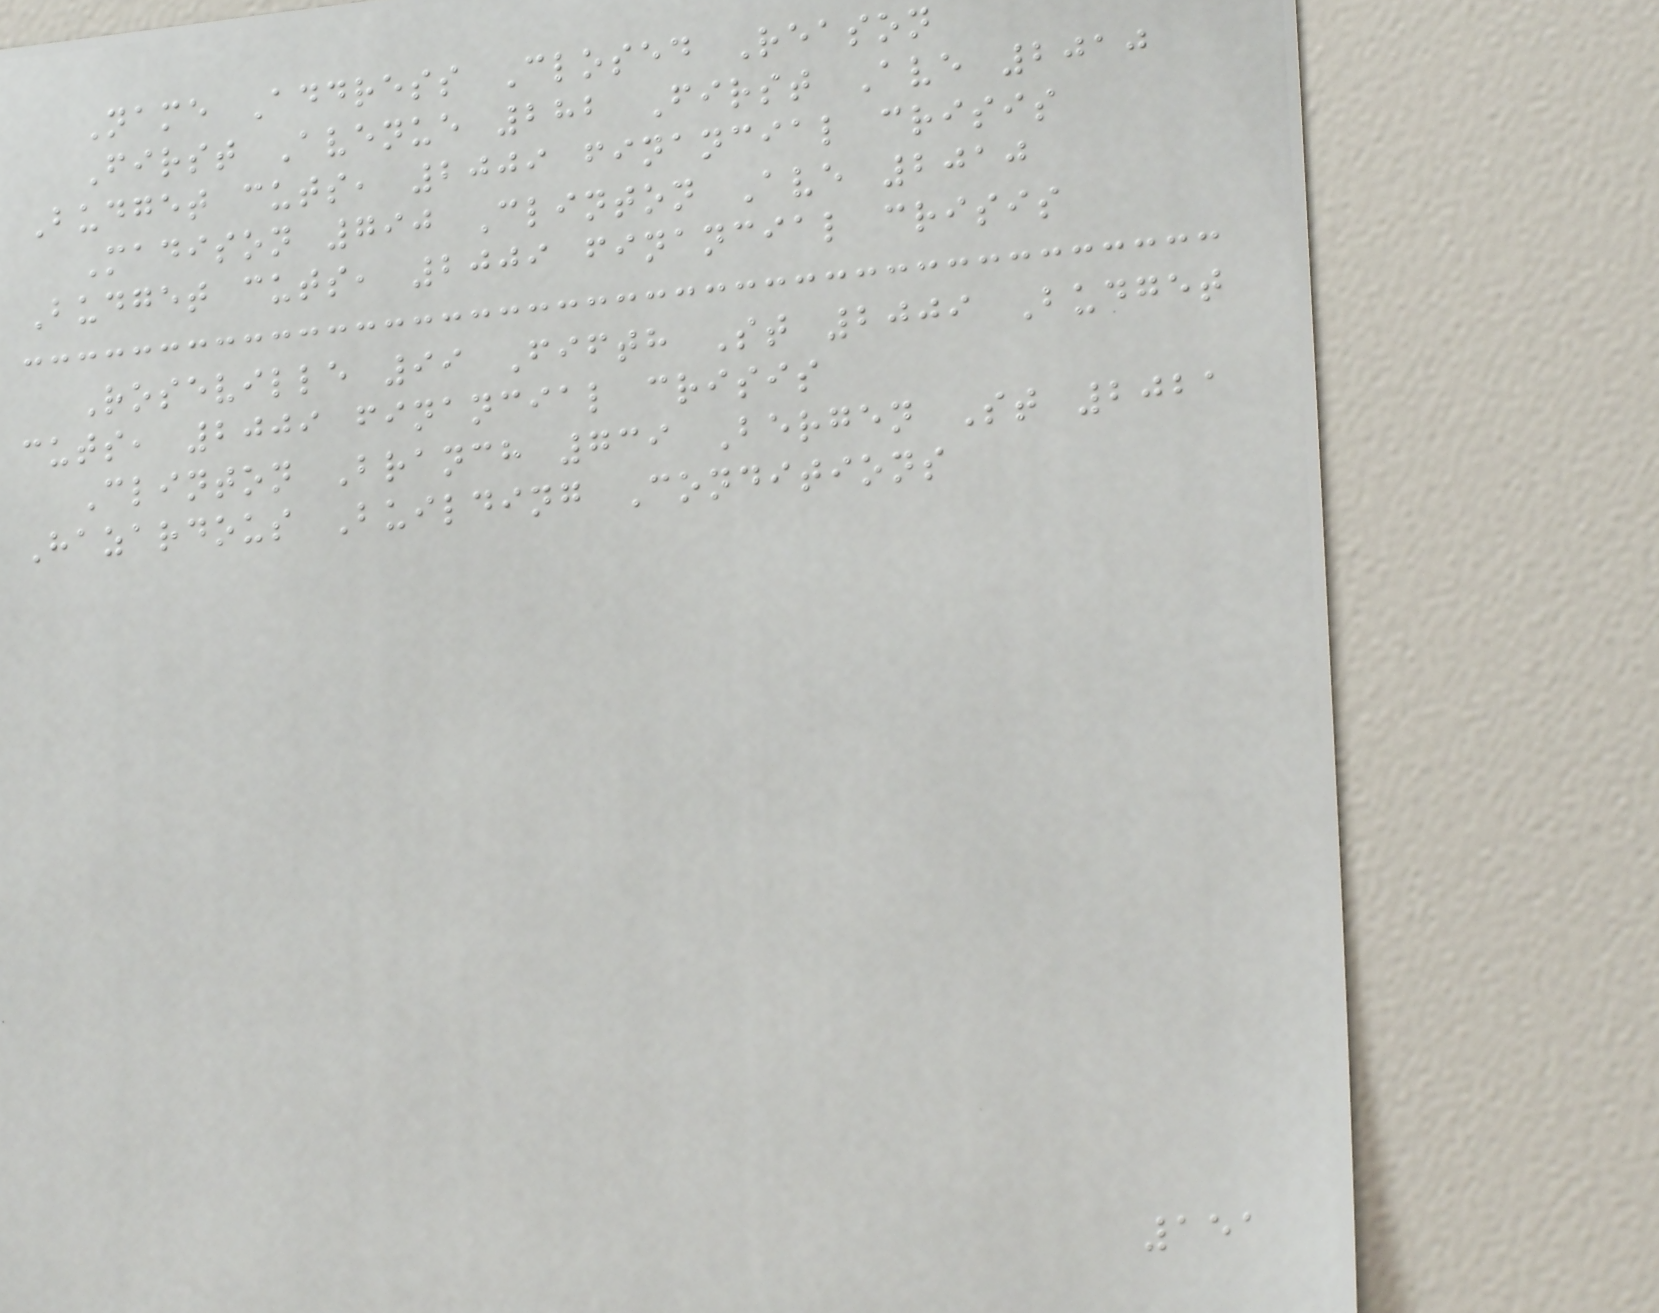Name Address Closed Reason
First Avenue 282 First Ave 2010
Budget cuts, 2009 financial crisis
Madison 790 Clinton Ave 2010
Budget cuts, 2009 financial crisis
Roseville 99 Fifth St 2009 Budget
cuts, 2009 financial crisis
Clinton Branch 739 Bergen St 2021
Hazardous Building Conditions
151
